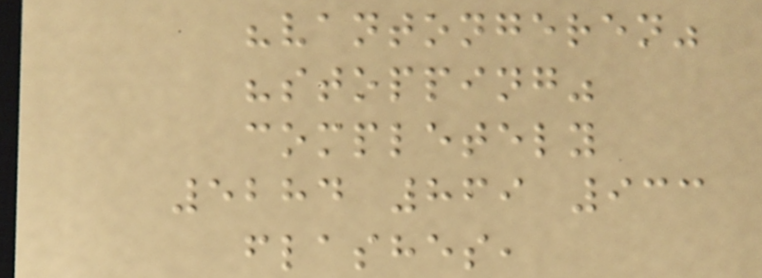"vantongeren"
"stopping"
completely
5284 869 933
flashes,
